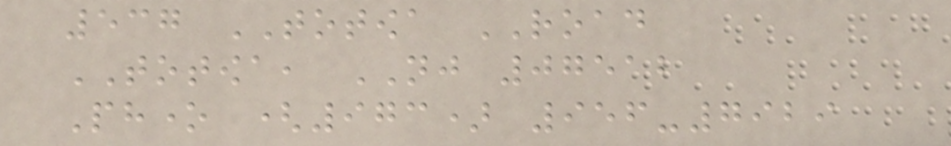537 TOTOWA ROAD
TOTOWA, NJ 07512
Phone (973) 956-7929
